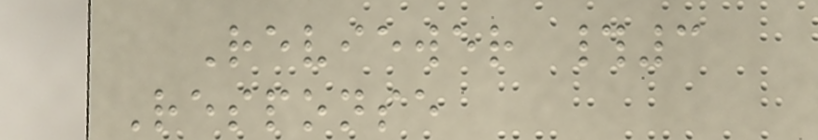Reviewer #3
Response
